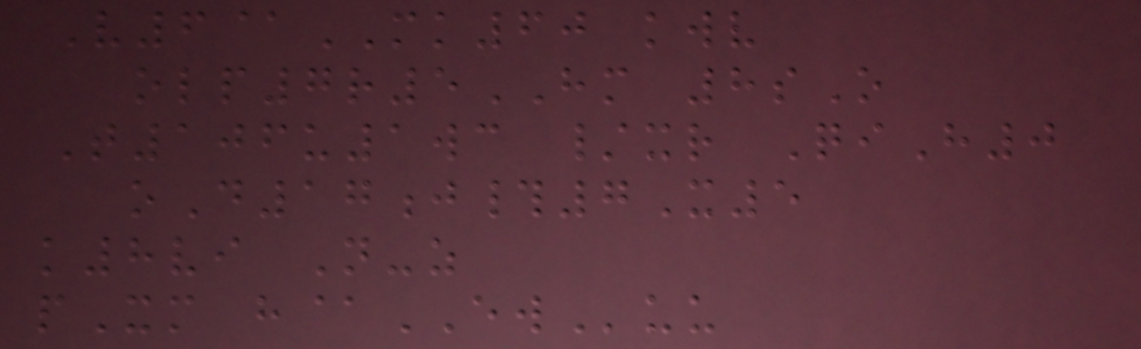V6@MK60 kwv
olp7r5HM 8sO
T106u1wc /xr QiH0
oD17j#7X5
k8vi N-z
pXm h@EWuu
